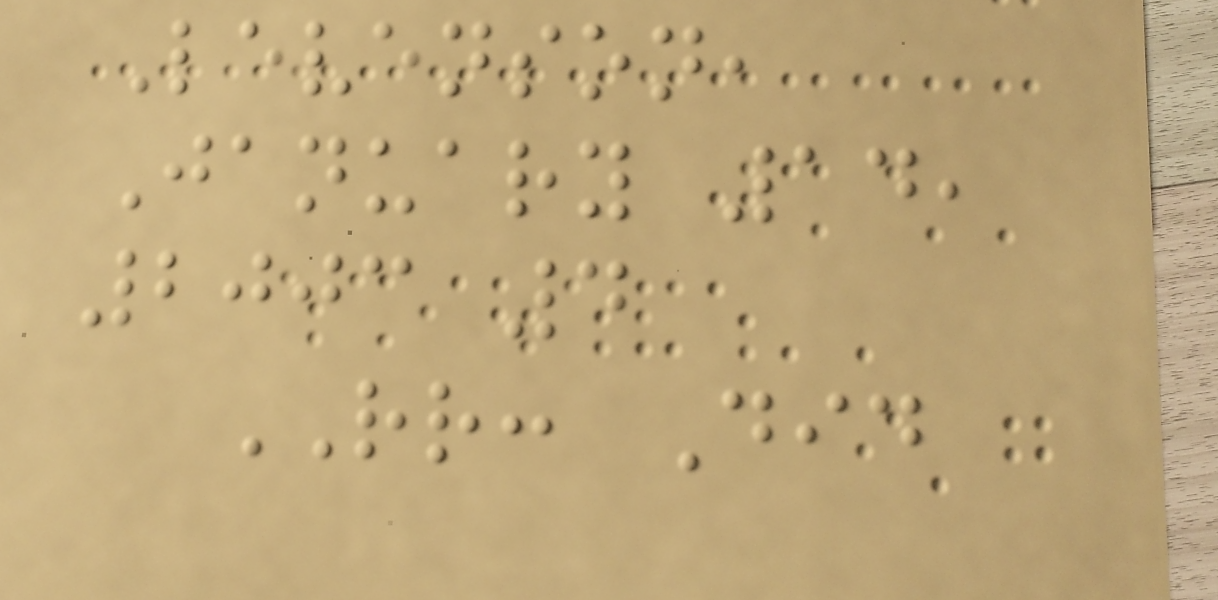Levenson,
January 14,
2003 4
RR: Did
